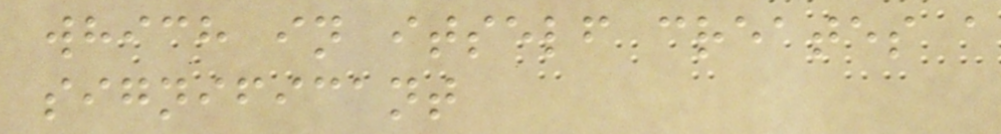which in itself creates a
significant
